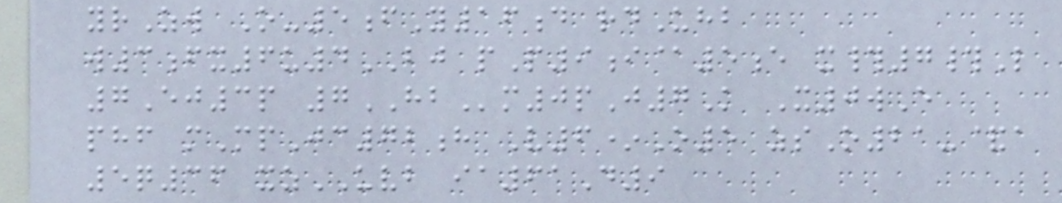yrZw O-5fY16d rdUhb
w3fx6u4BJ pP9i@5e x#7#L
7Ej3p 7HBm0pJ7K X0wE
phf mMpJc72h V6*O5 zsO21-&a
5q36 xzUVB ia61D9
